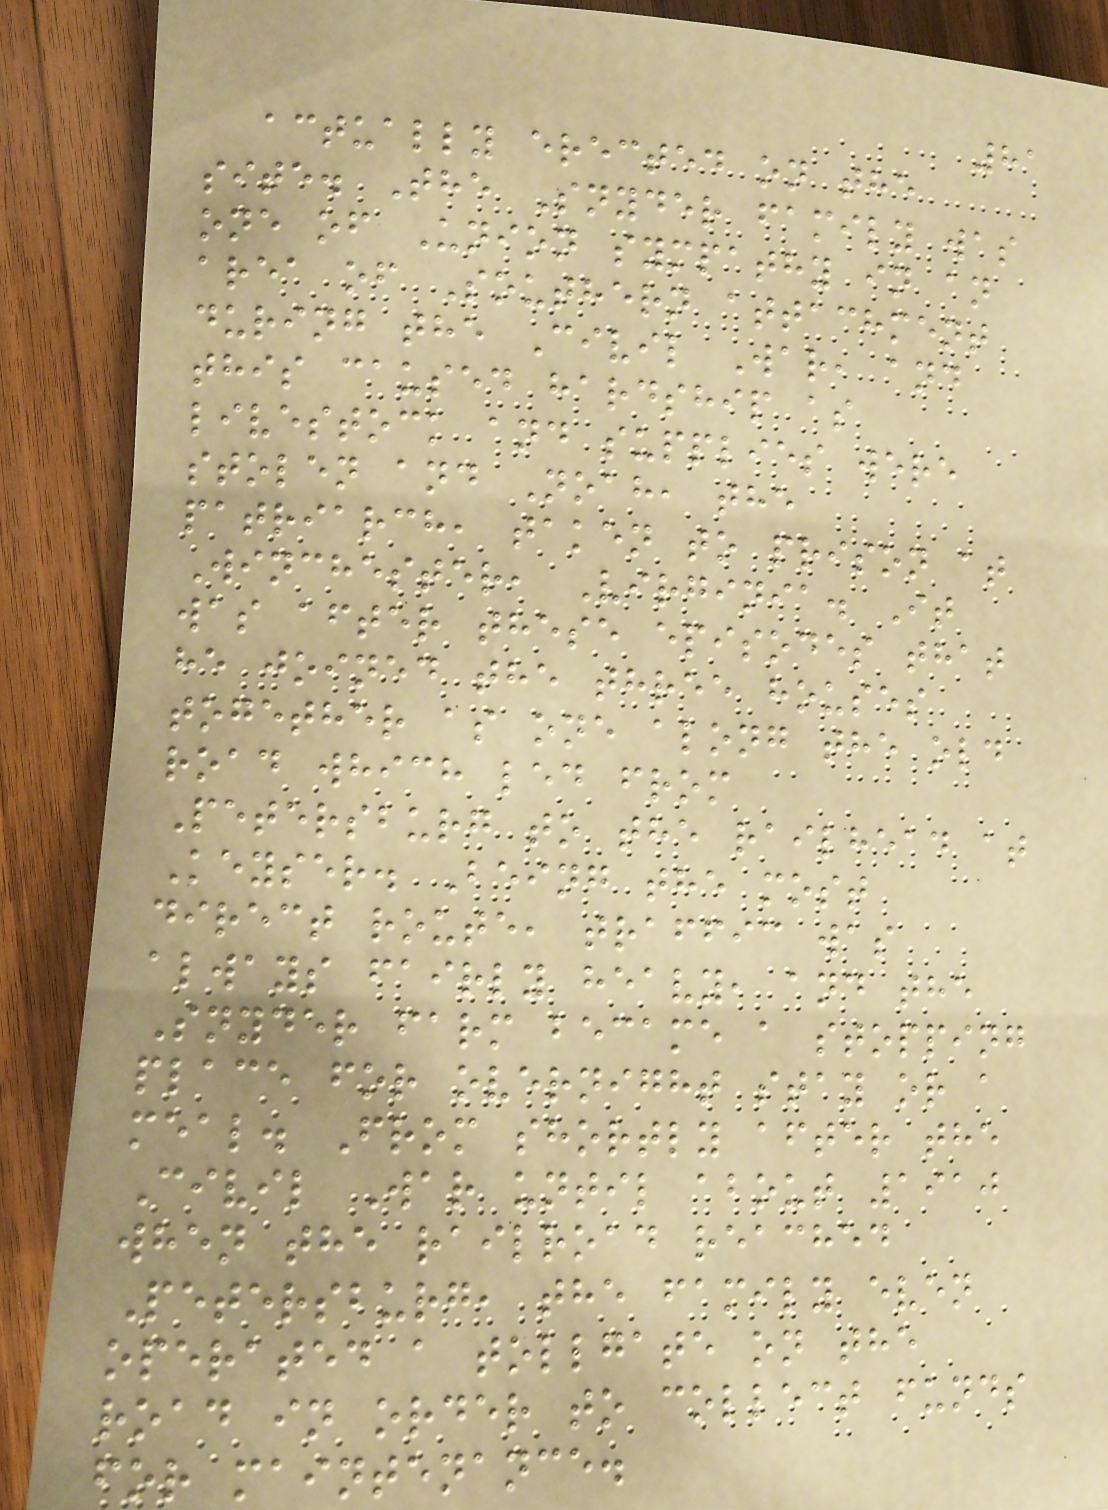81
actually erected on the
site. The Snyder family was
one of Union sympathy in an
area of Southern attachment
during the Civil War, and
this caused hardship as
livestock and supplies were
stolen and Noah, the
patriarch, taken to prison at
Winchester, Virginia. It
was after these episodes that
he joined the three houses
together as one along the old
road which led from
Petersburg to the railhead at
Keyser. Being the most
direct route, traffic was
always fairly heavy, and the
Snyder farm became a stopping
place for overnight stay or a
meal. From shortly after the
Civil War until about 1910
when the railroad reached
Petersburg, the family even
operated a tollgate on the
road in order to collect funds
for maintenance.
